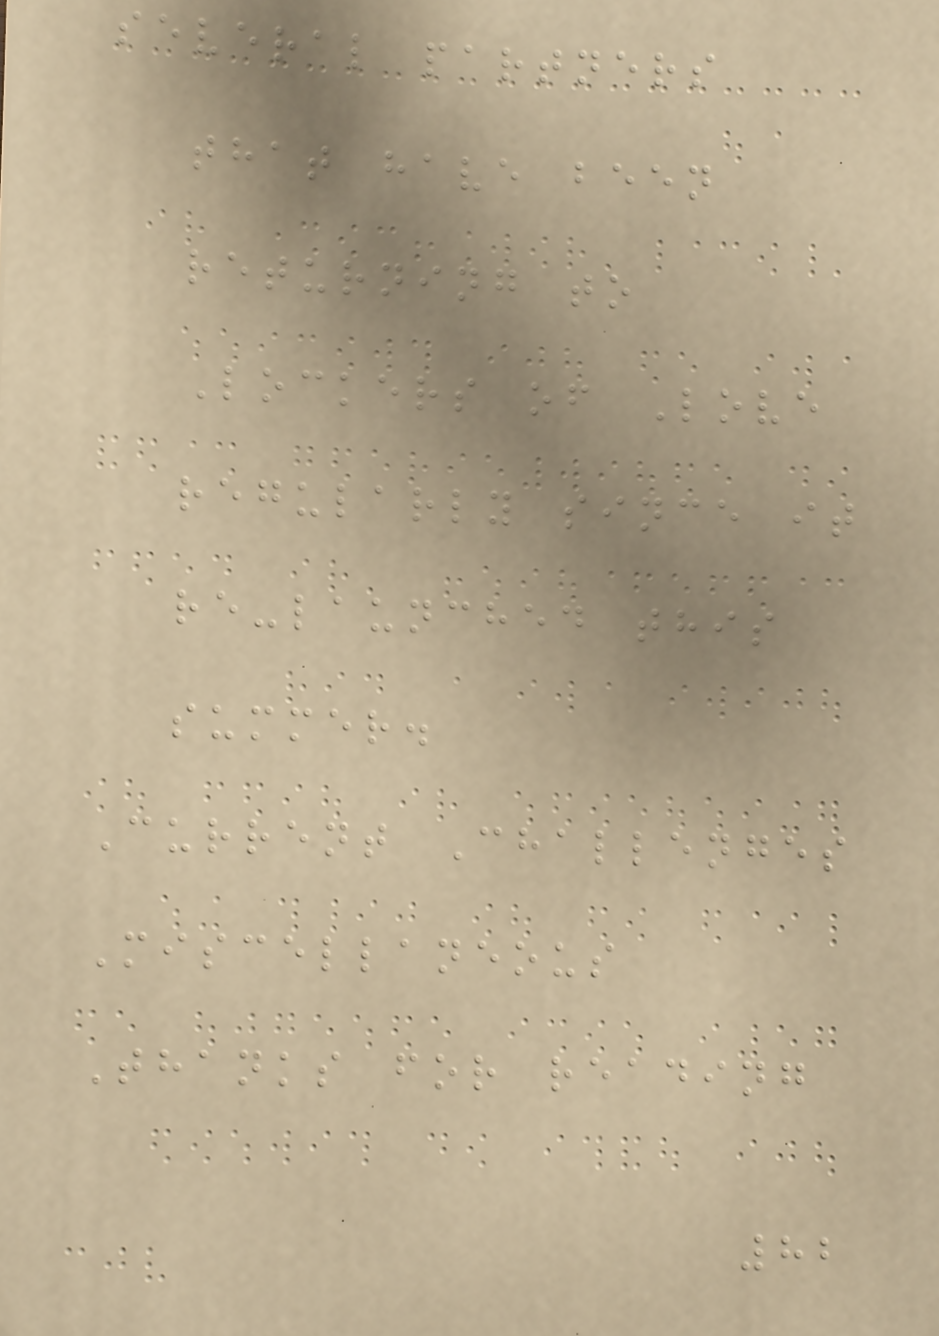several partners
that have been
returning to
Lockers of Love
regularly since it
re-launched this
summer.
Current Challenges
Miscellaneous
Thanks for reading
82
